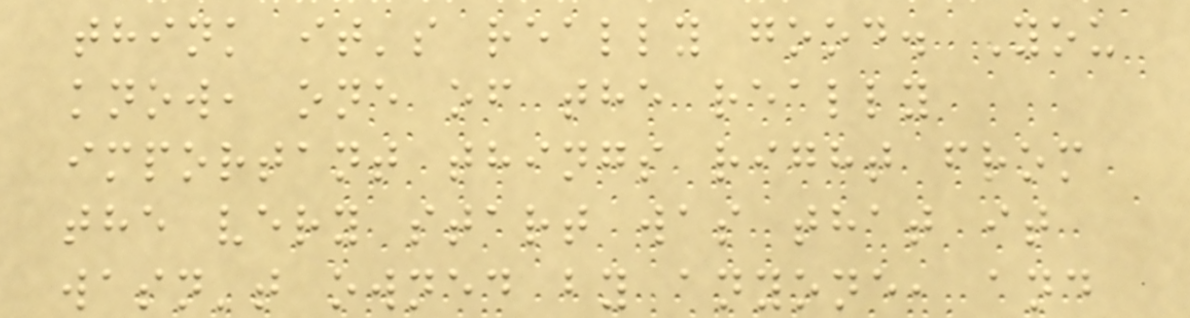think it's really good. You
know, one of the really
important things right from
the very start was that it
wasn't owned by anyone, and
